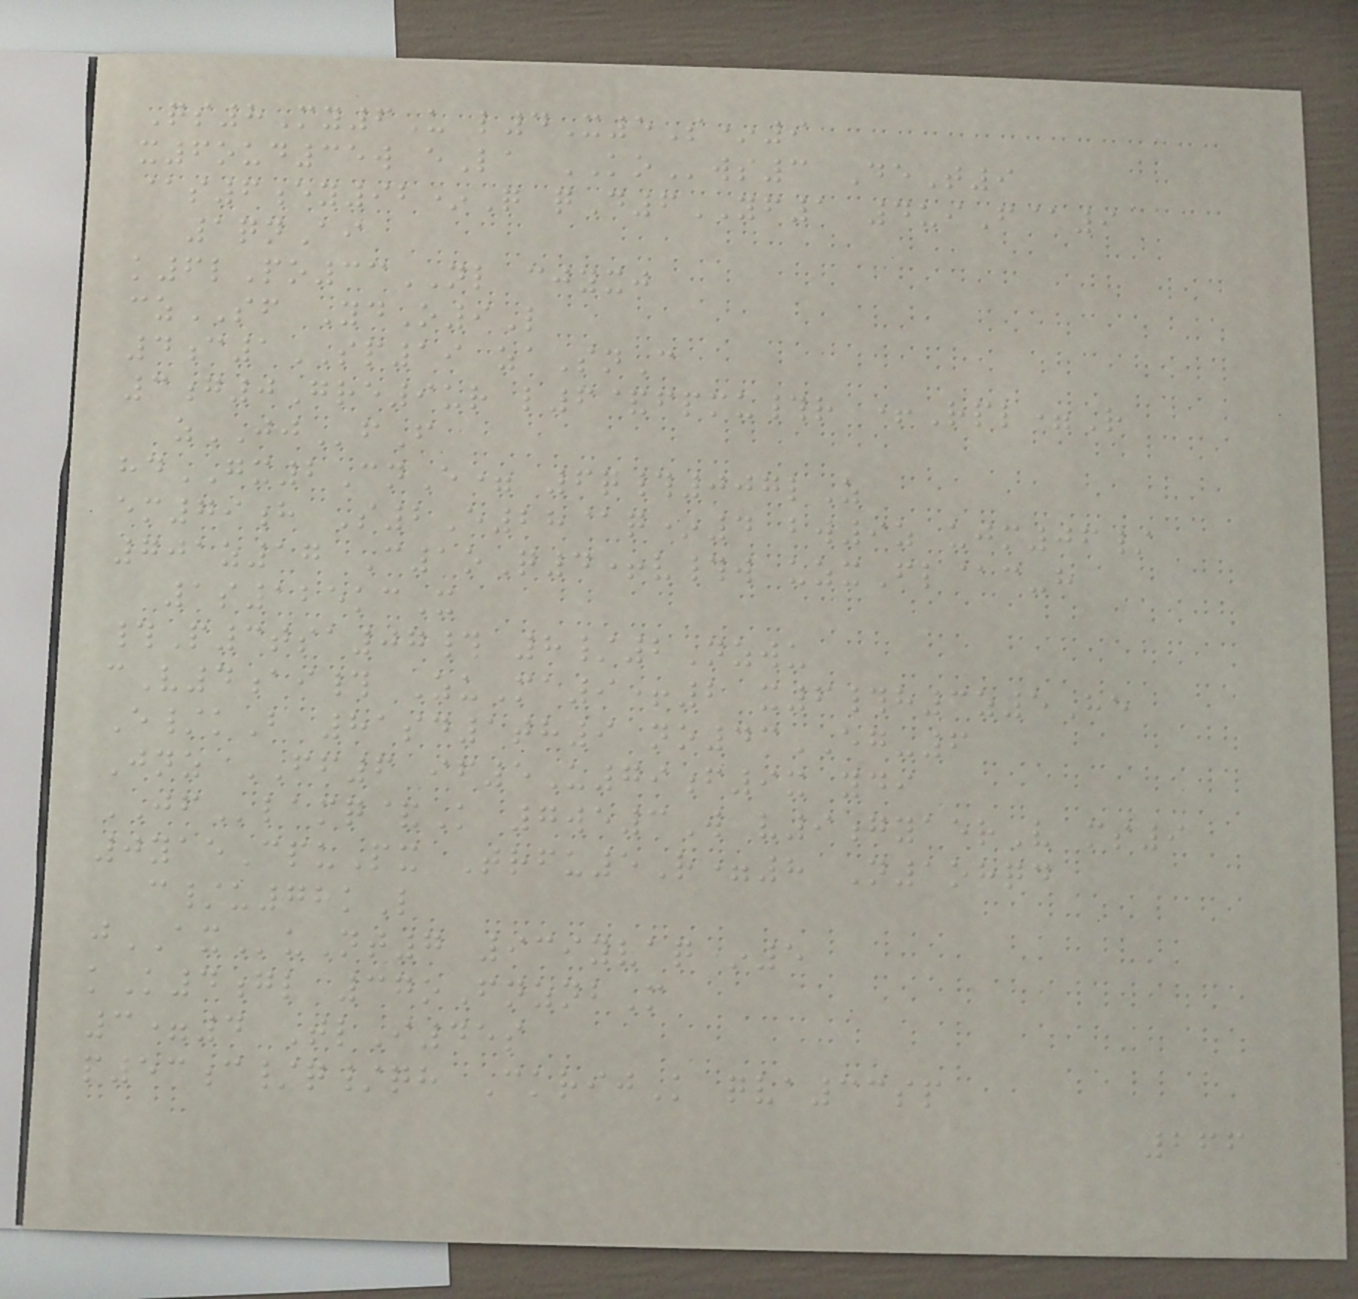Qs8My6U l4X5S*9
x6oud35w eLa KOws3 DeT9
@s6ey92*Q qD6YF1 4uiF@9
1qnAi
k6lPo33NL cjyxj
czSF YdO9L
4c1SP19 zaSnC
3g0Gre9ur l6&fpmu#r +Rpl=R
zJJfF
hdGX2CnE= 6q#007lZ
em79h S2E28@q*4 bw9z ujm06/
701z17 C1oQ4+v#w uzxFl@c-h
1s125kcX
#P3tsa07# 8/2Nzwu
cV4ai# ZuMa9+2 x6#h3z5He
E/kB 81sd1th9 no43EG-6
Jnz FF6 if5U79f9x ydi
JFlamq&K 7we3W v9gyaerV ms9
0yaeCpuPx Trfu5R=8 N1ohqd
c/u78kL
jAXuNt7 939yvaq*5
kK4gl 37oFnznbM
3=4 TlI45s
p53c/q/qh CkrijK qva33sp
266
